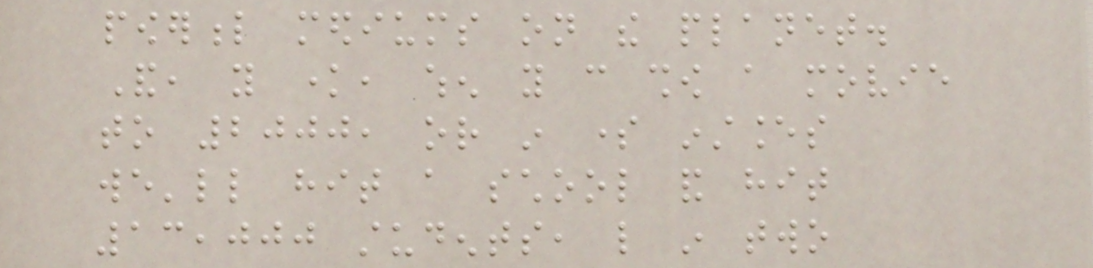powerful mediums on the planet.
And, you know, when you can show a movie
to 2000, or in some instances
we'll hit a school and hit
13,000 students, like in two
